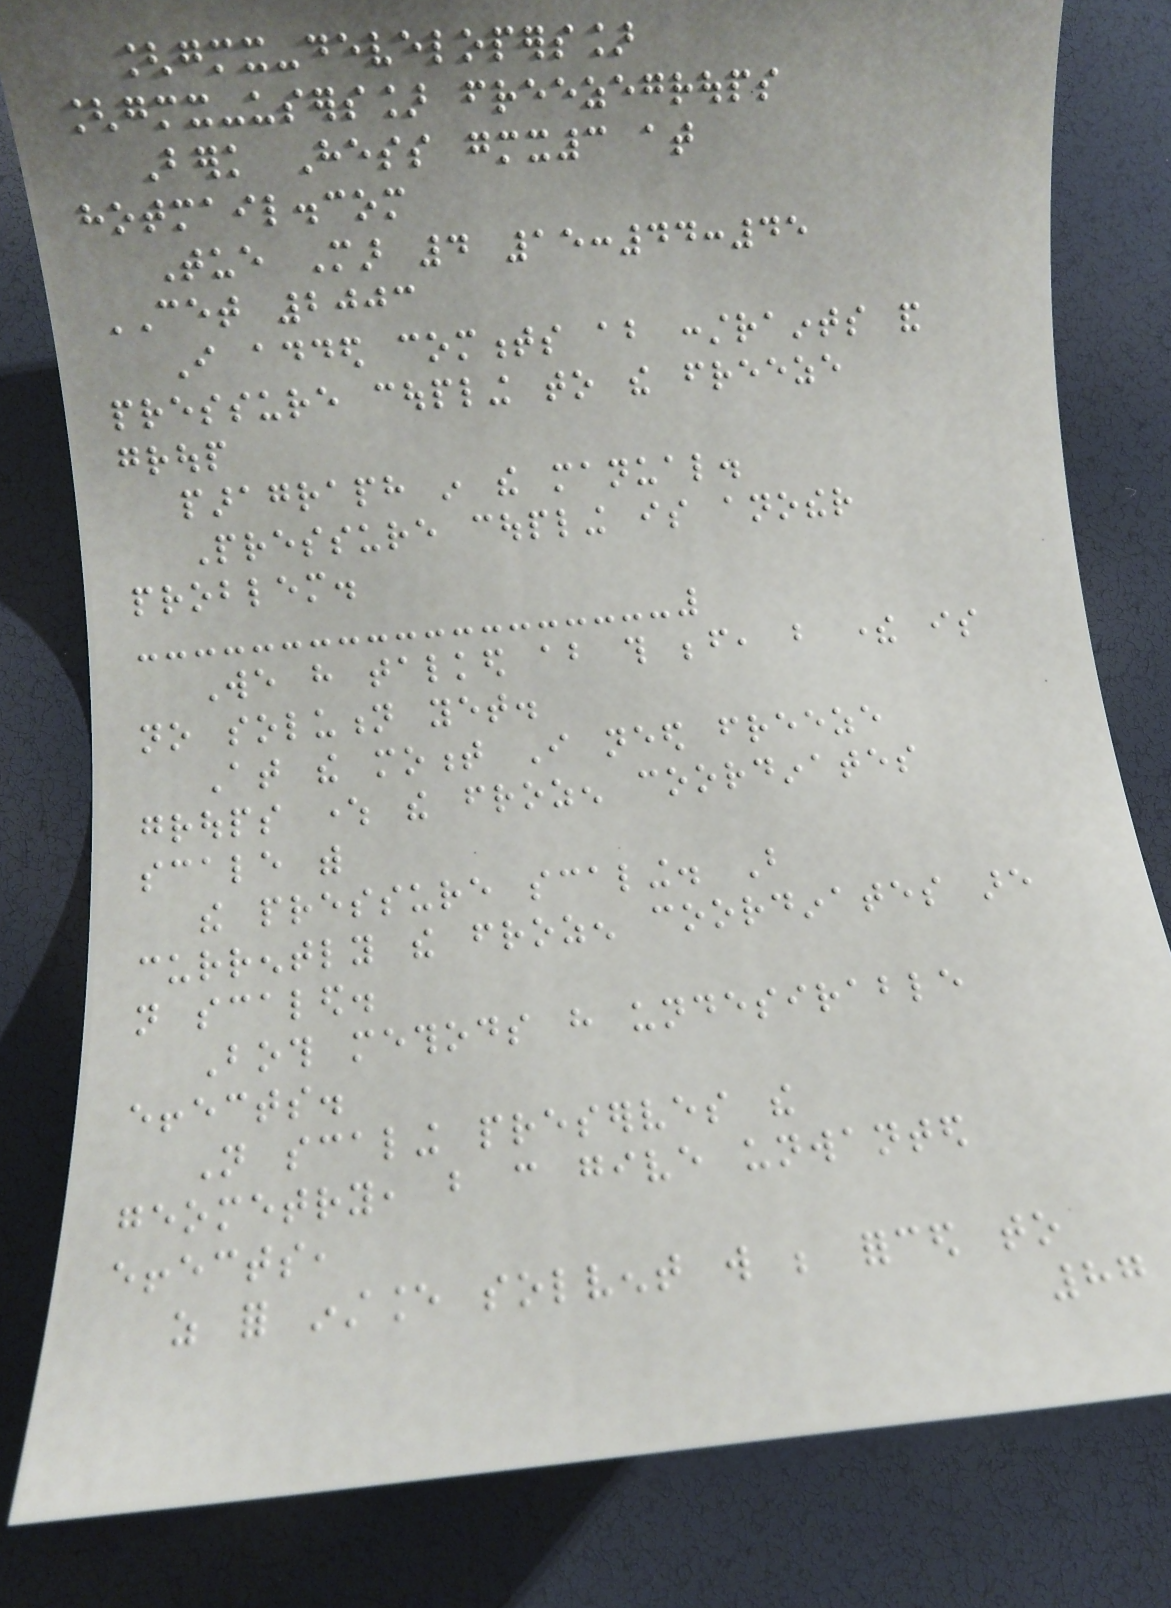[gmx-developers]
[gmx-users] freezegroups
Berk Hess gmx3 at
hotmail.com
Tue Mar 4 15:44:45
CET 2003
I added comments about constraints and
pressure coupling to the freeze
group
paragraph in the manual.
Pressure coupling is another
problem.
We have talked about this before, but there is
no solution yet.
At the moment I need freeze
groups where the frozen coordinates
scale with
the pressure scaling. But
currently the frozen coordinates are
not scaled.
Both methods have undesirable
effects.
Not scaling preserves the
geometry, but can give unwanted
effects,
as for instance solvent will be forced to
87
